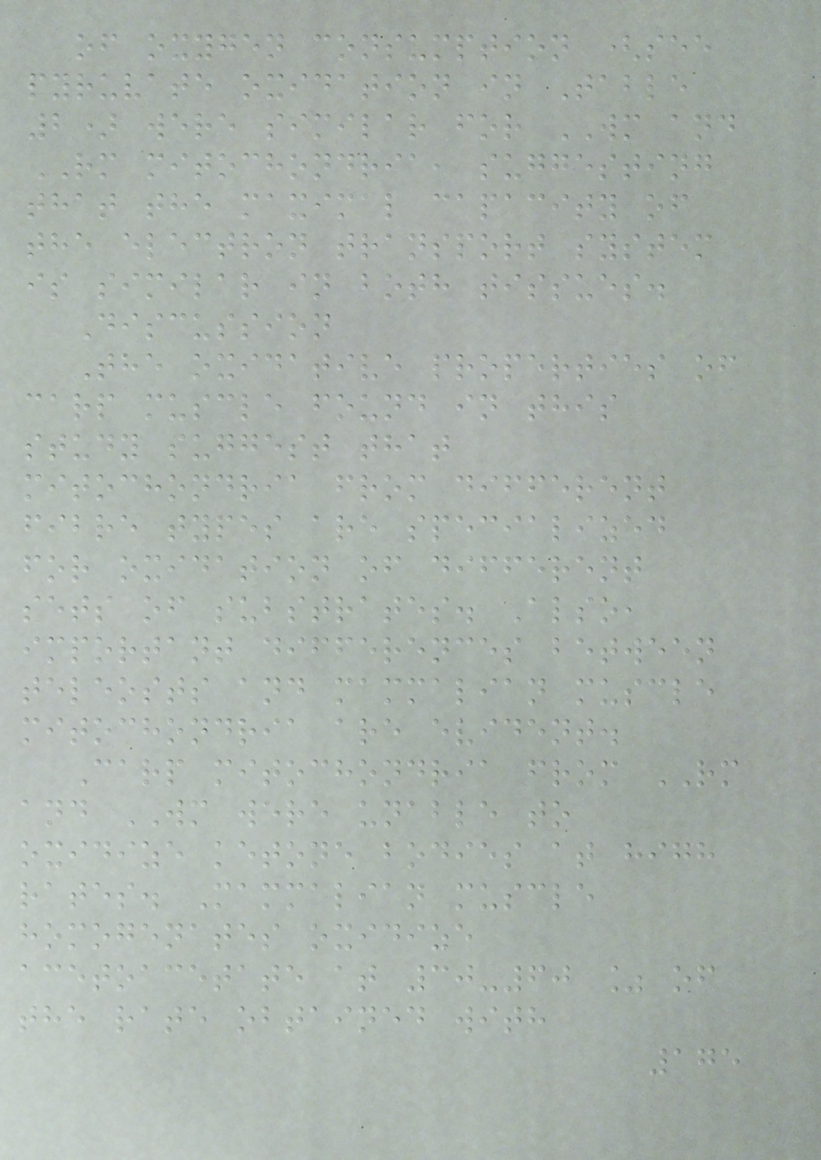of oxygen consumption (see
pyruvate oxidation in Table
2) were similar for WM and
RM mitochondria, suggesting
that the maximal capacity of
the electron transport system
is similar in both tissues.
Discussion
The oxidative properties of
carp muscle found in this
study suggest that
mitochondria from different
fibre types are specialized
for oxidation of different
sets of substrates. Also,
important differences between
teleosts and mammalian muscle
mitochondria are evident.
Carp mitochondria from RM
and WM were unable to
oxidize ketone bodies at high
rates. Mammalian muscle
homogenates oxidize
acetoacetate at 30-60 % of
the rate obtained with
175
